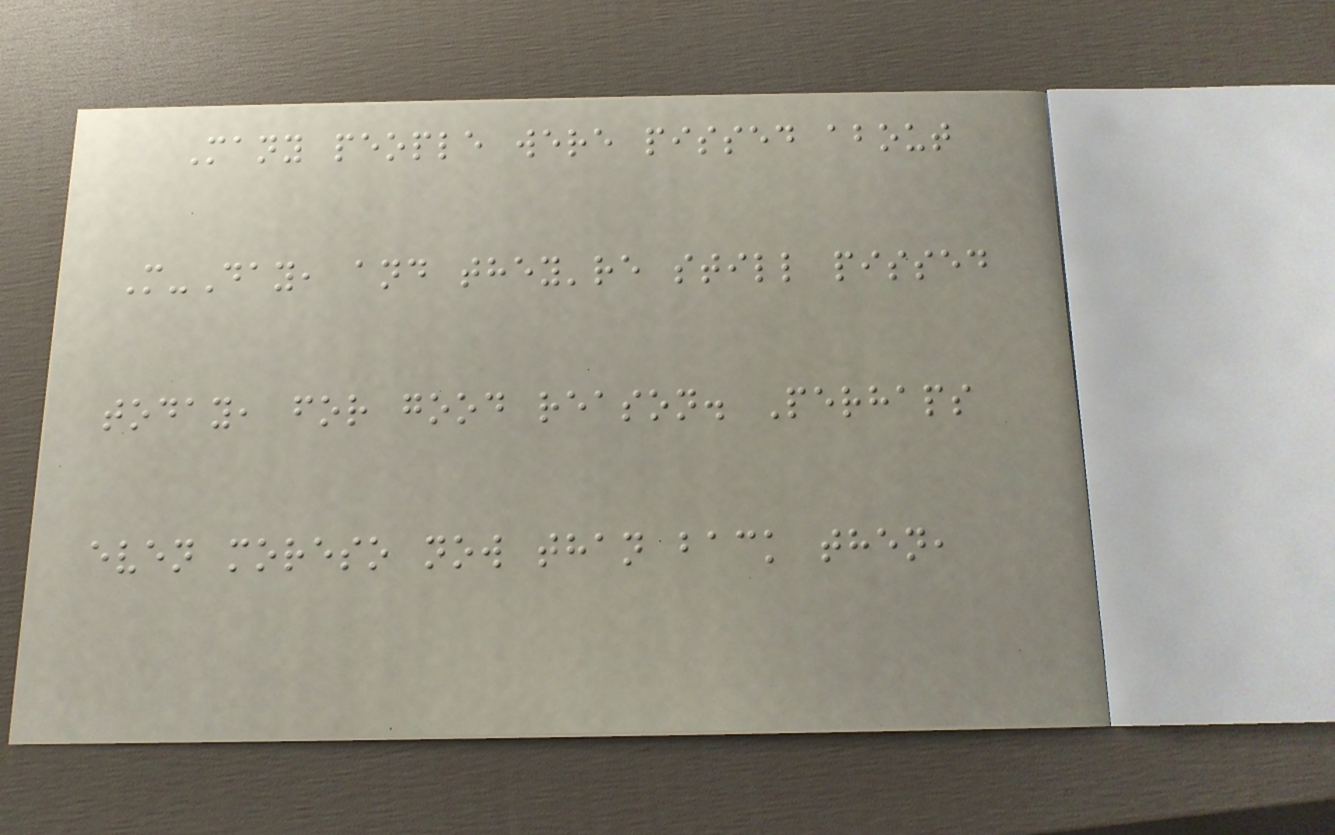Many people were pissed about
M-Day, and they're still pissed
today, for good reason. Perhaps
even moreso now than back then,
